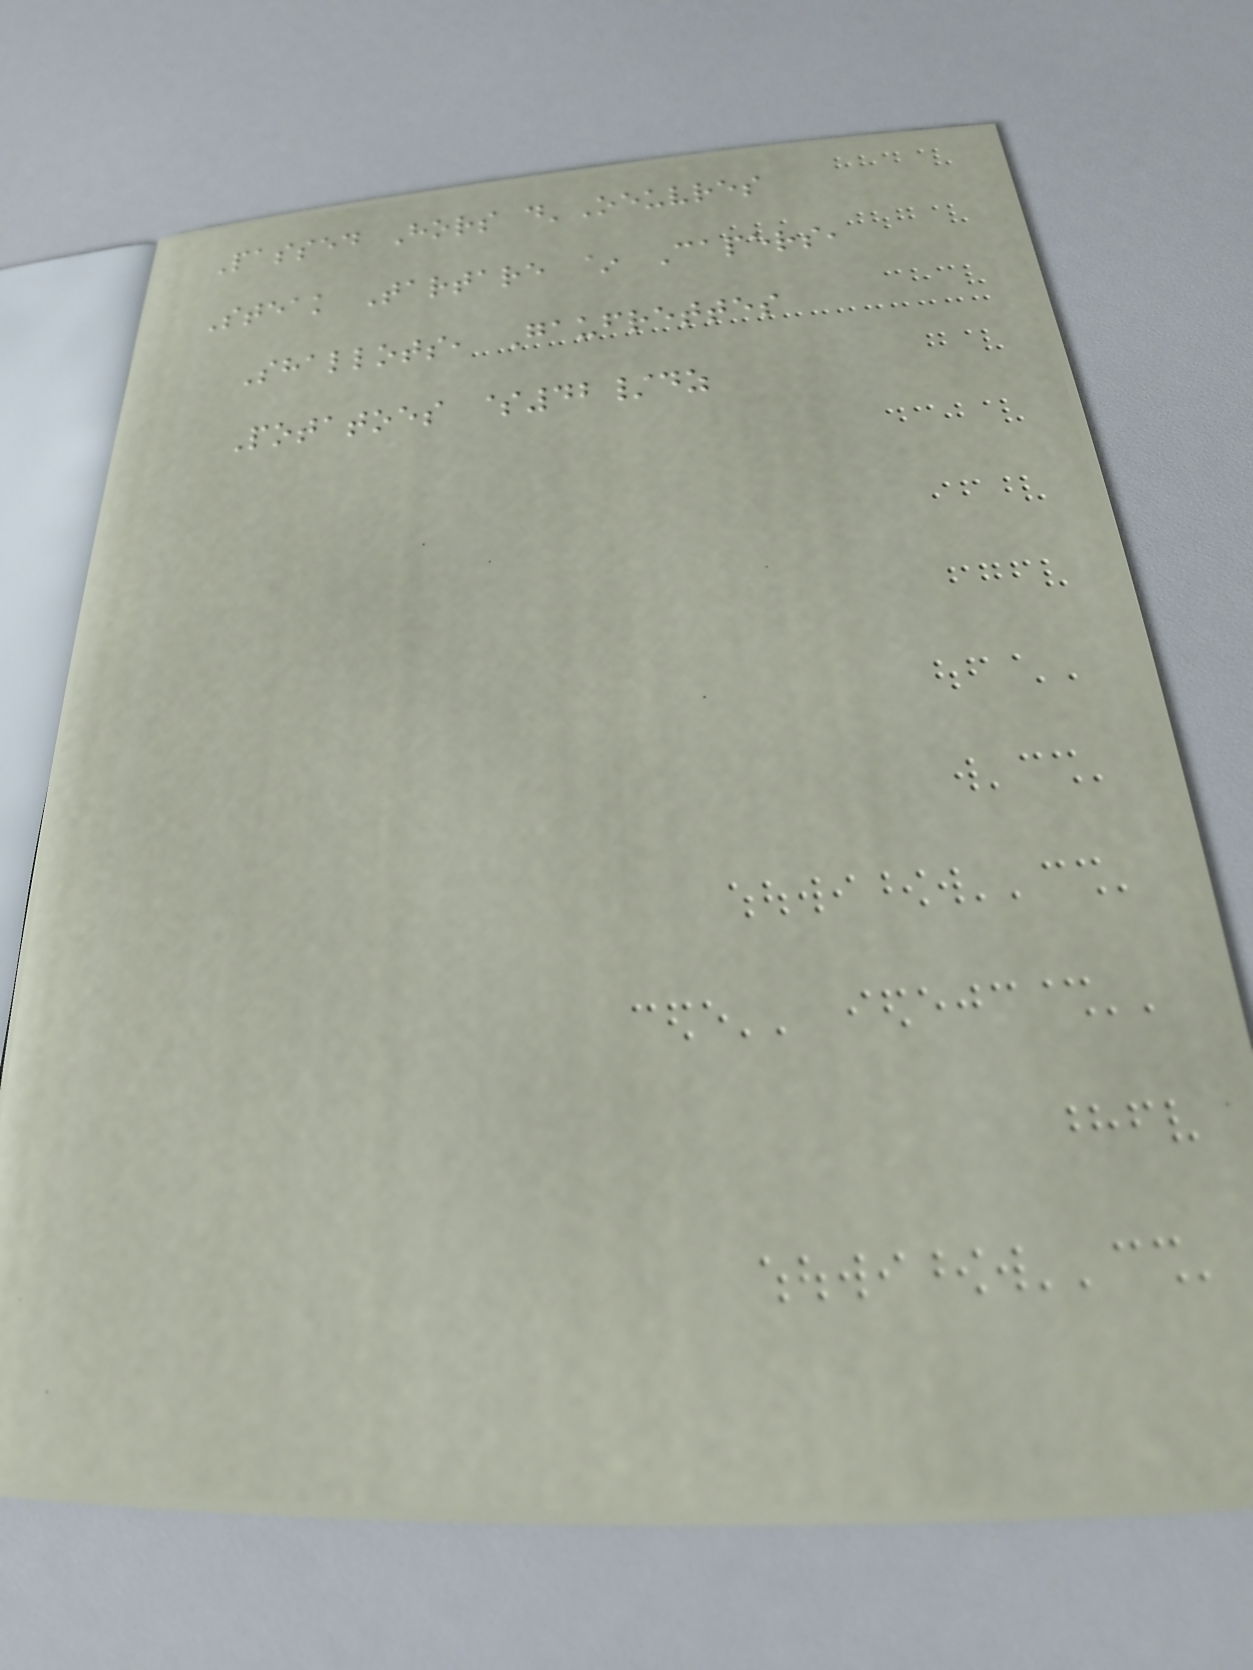Passed Hors d'Oeuvres
Steak Tartare ~ Capers,
Shallots, Gaufrettes
Potatoes $42/dz
